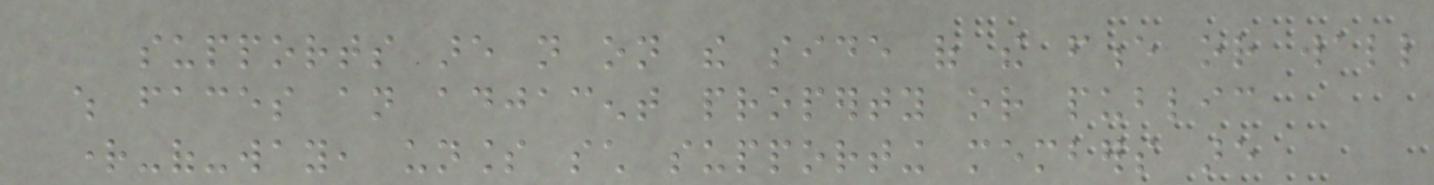supports are not on the side of the fence or wall
which faces an adjacent property or public
right-of-way, unless such supporting members are
